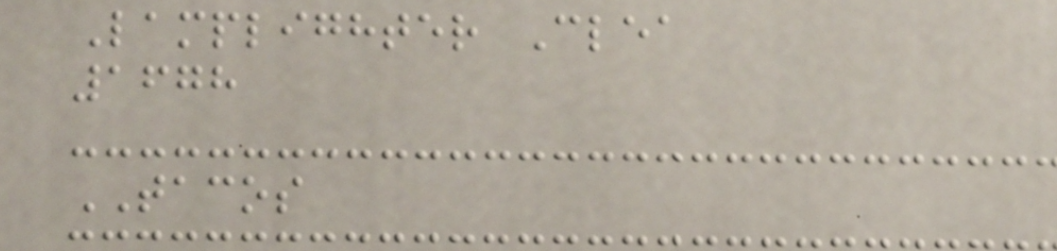Lamplighter Clea
1678
TACOS
